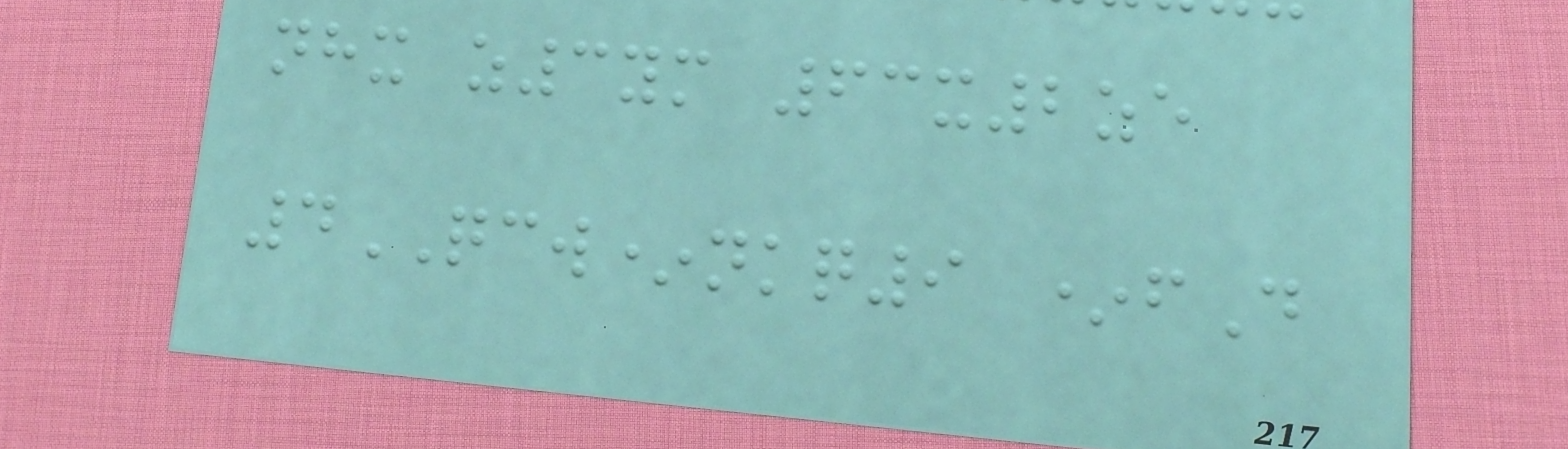nhx z3ym 63x2ze
4QCW*nkq9 *fD
